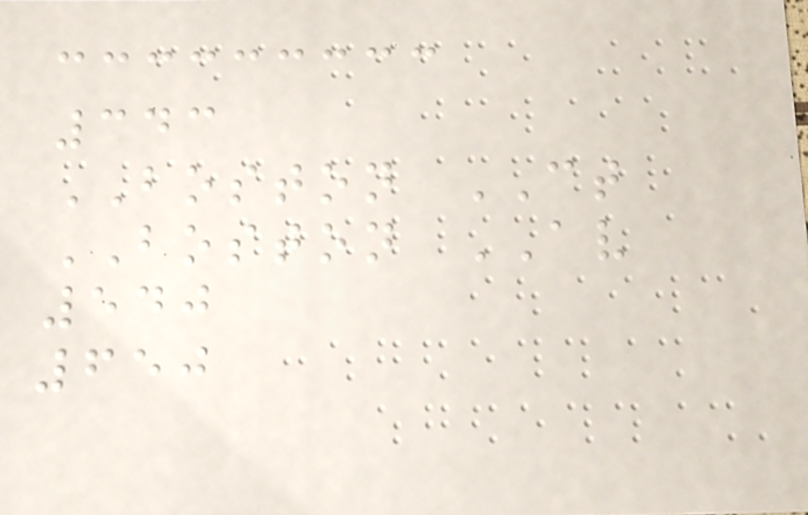343
BOSTON CT
BOSTON AV
540
650
